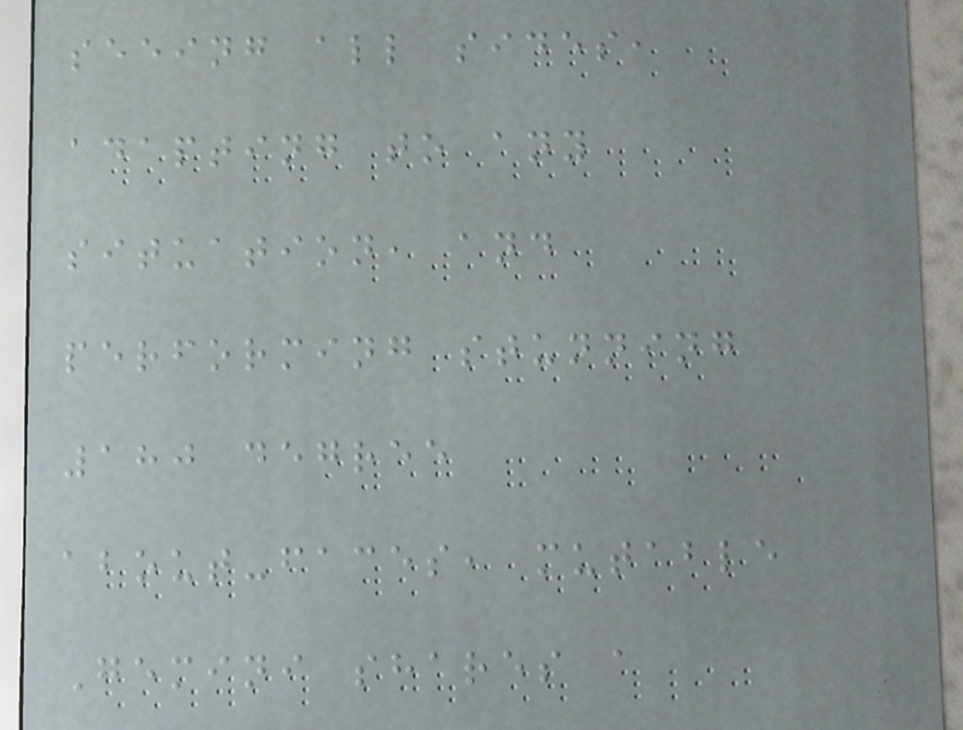seeing all sides,
adapting to any
situation, and
performing stunning
180 degree
about-faces, mutable
Gemini shares a
